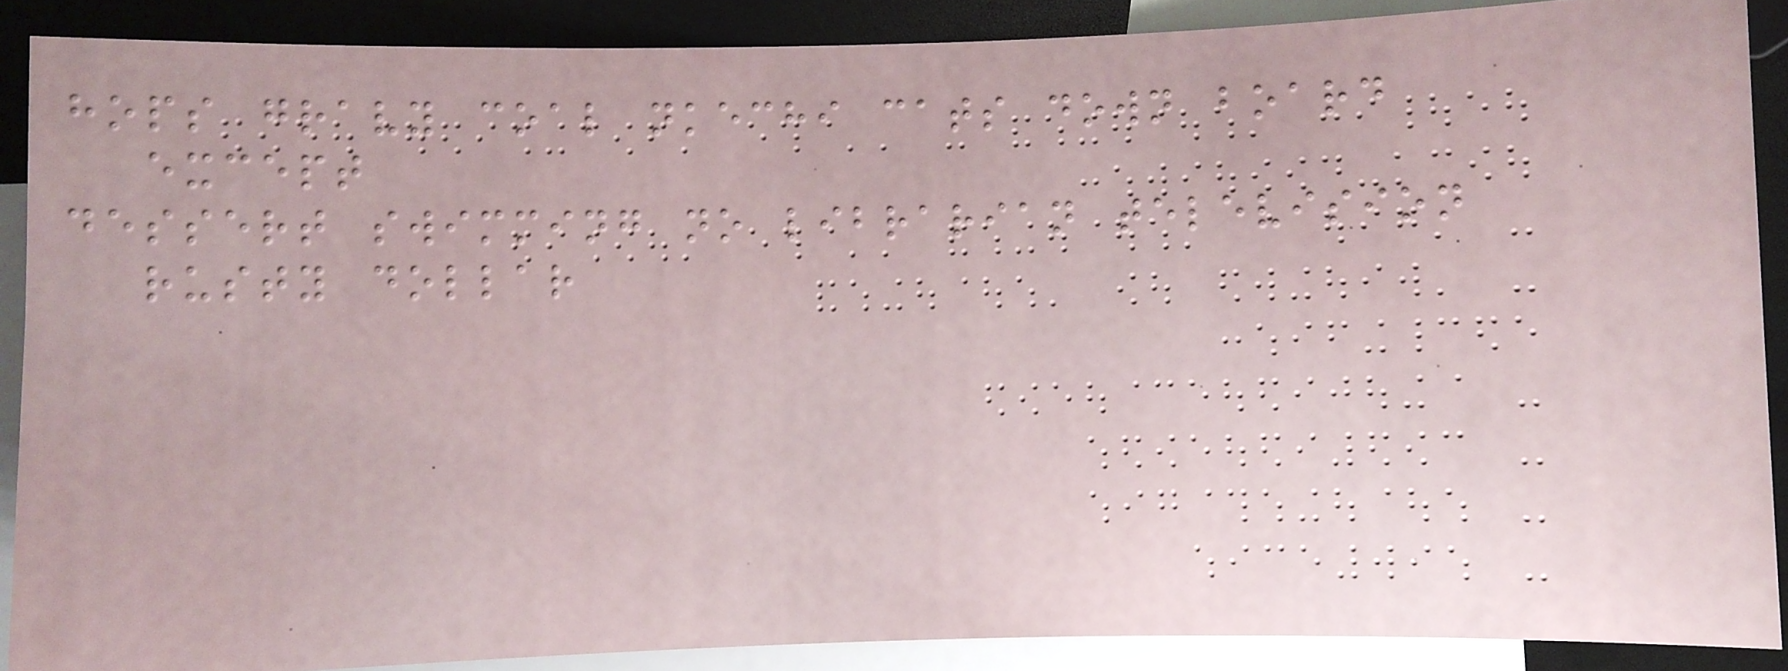hops gravy coal nkechi cats down board
except
dessert swimming no librarian television
rusty dollar
